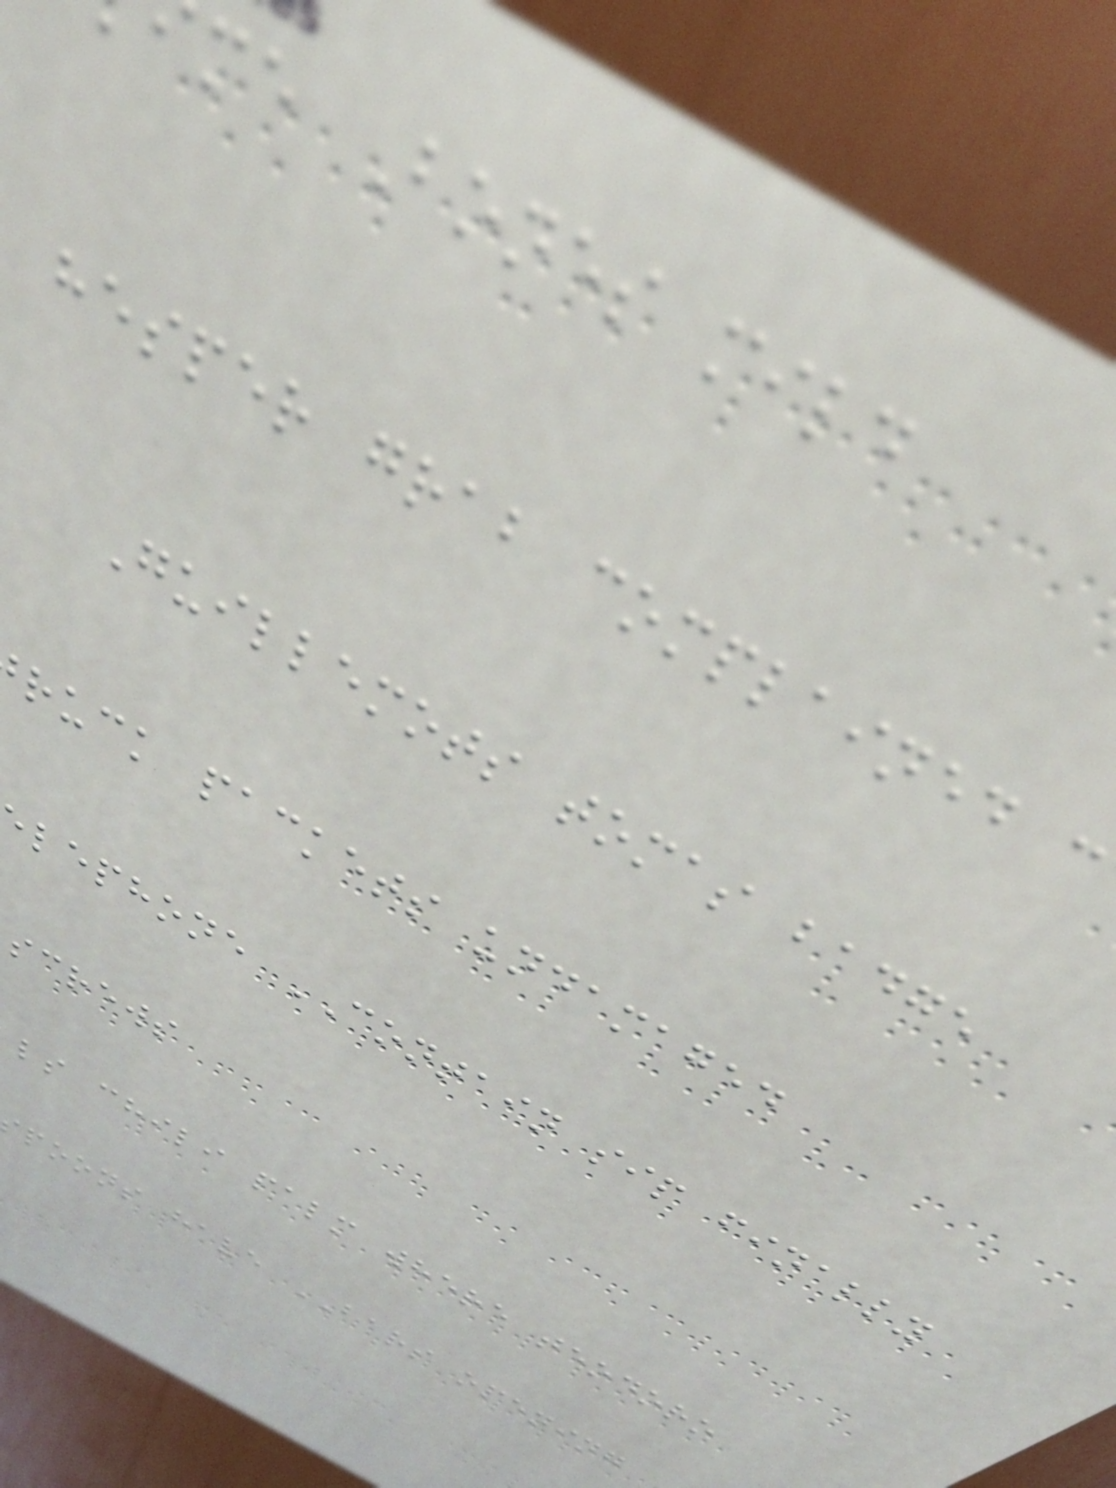me Bones mild
hesper grab complained c
Guillemots tomas badge
ruck packets undamaged
lephone CONTAIN sip finally
screws
ls chili palm where teodoro
poons have BARS opening
